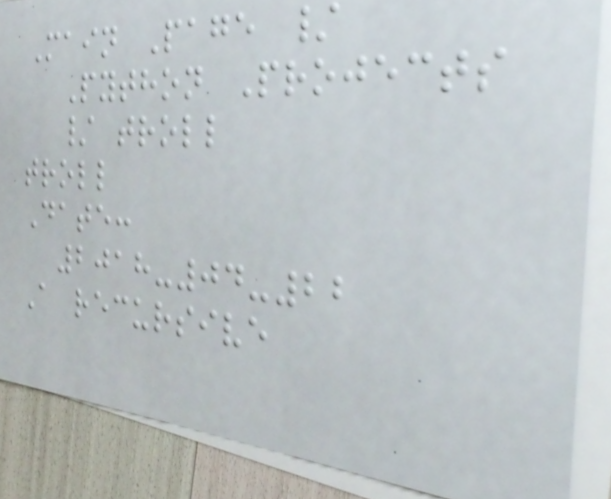Main Page /
Python Projects
/ troll
troll
Date:
2018-04-22
A recursive
